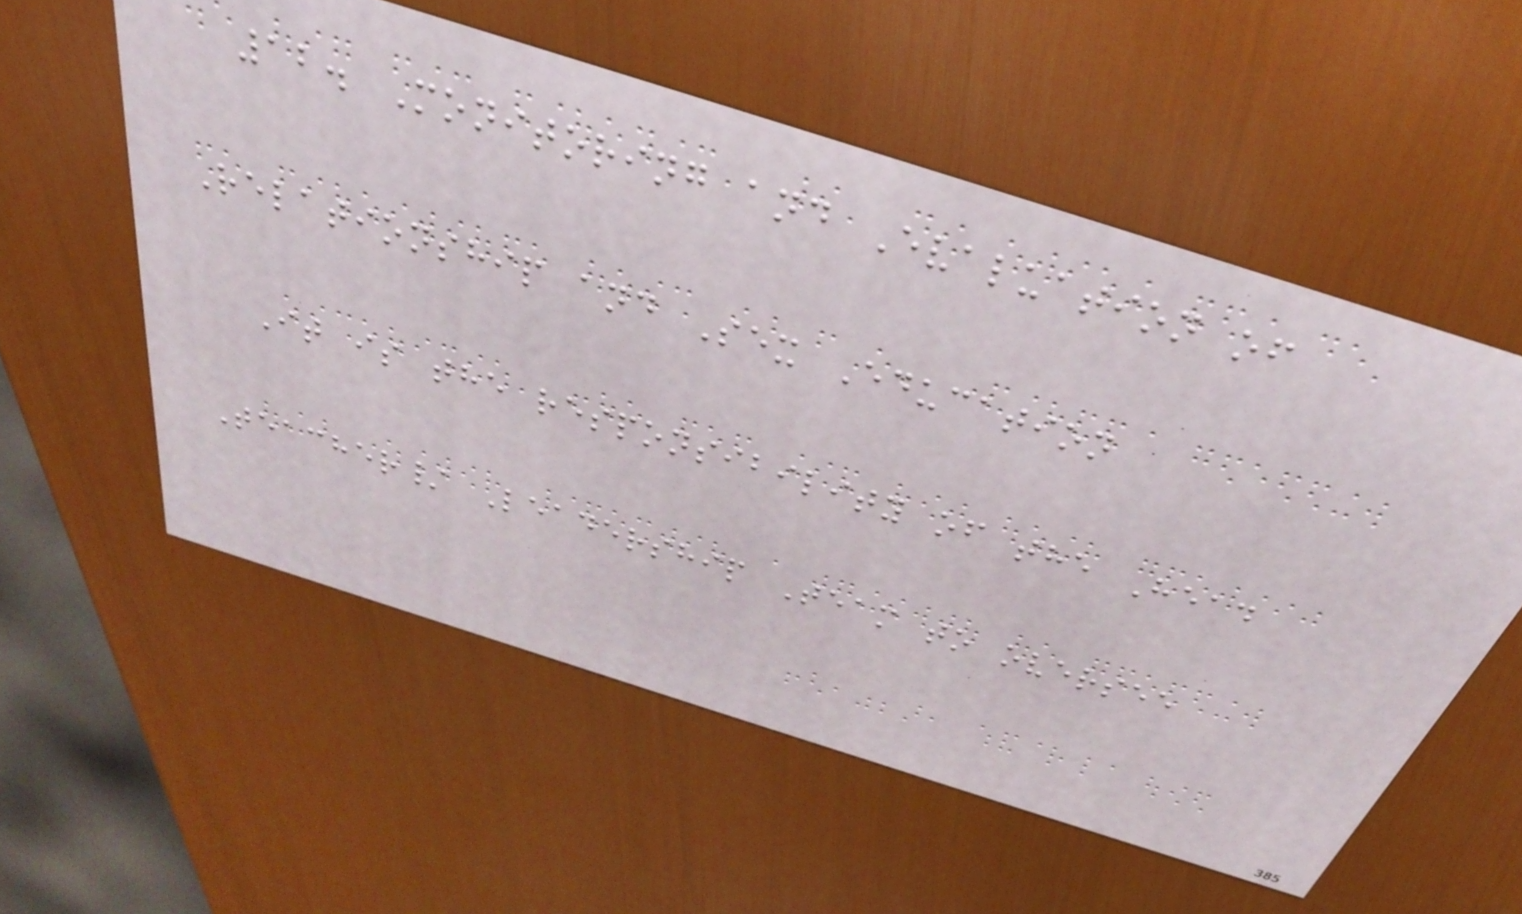12. Monitoring and Evaluation of
Relationship and Sex Education
It is the responsibility of the Head
Teacher/ Leadership Team to oversee
